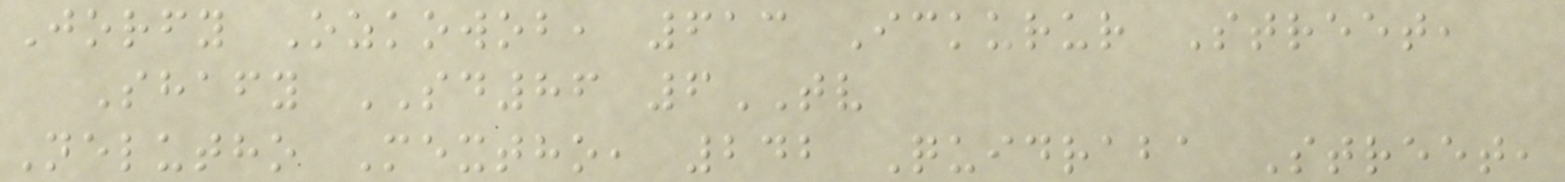Jorfy Ozkowob, 613 Ickurur Street,
Shafy SD86 6TV
Nelutho Mextho, 242 Quidraba Street,
